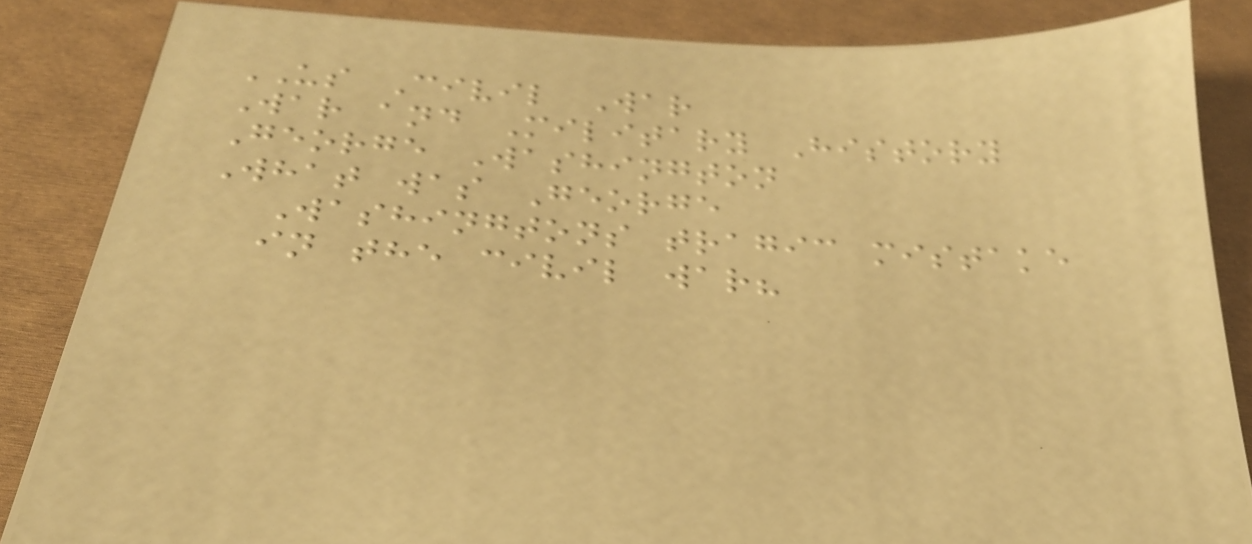US Civil War
War and Military History
George Washington
What was George
Washingtons tragic mistake
in the civil war?
